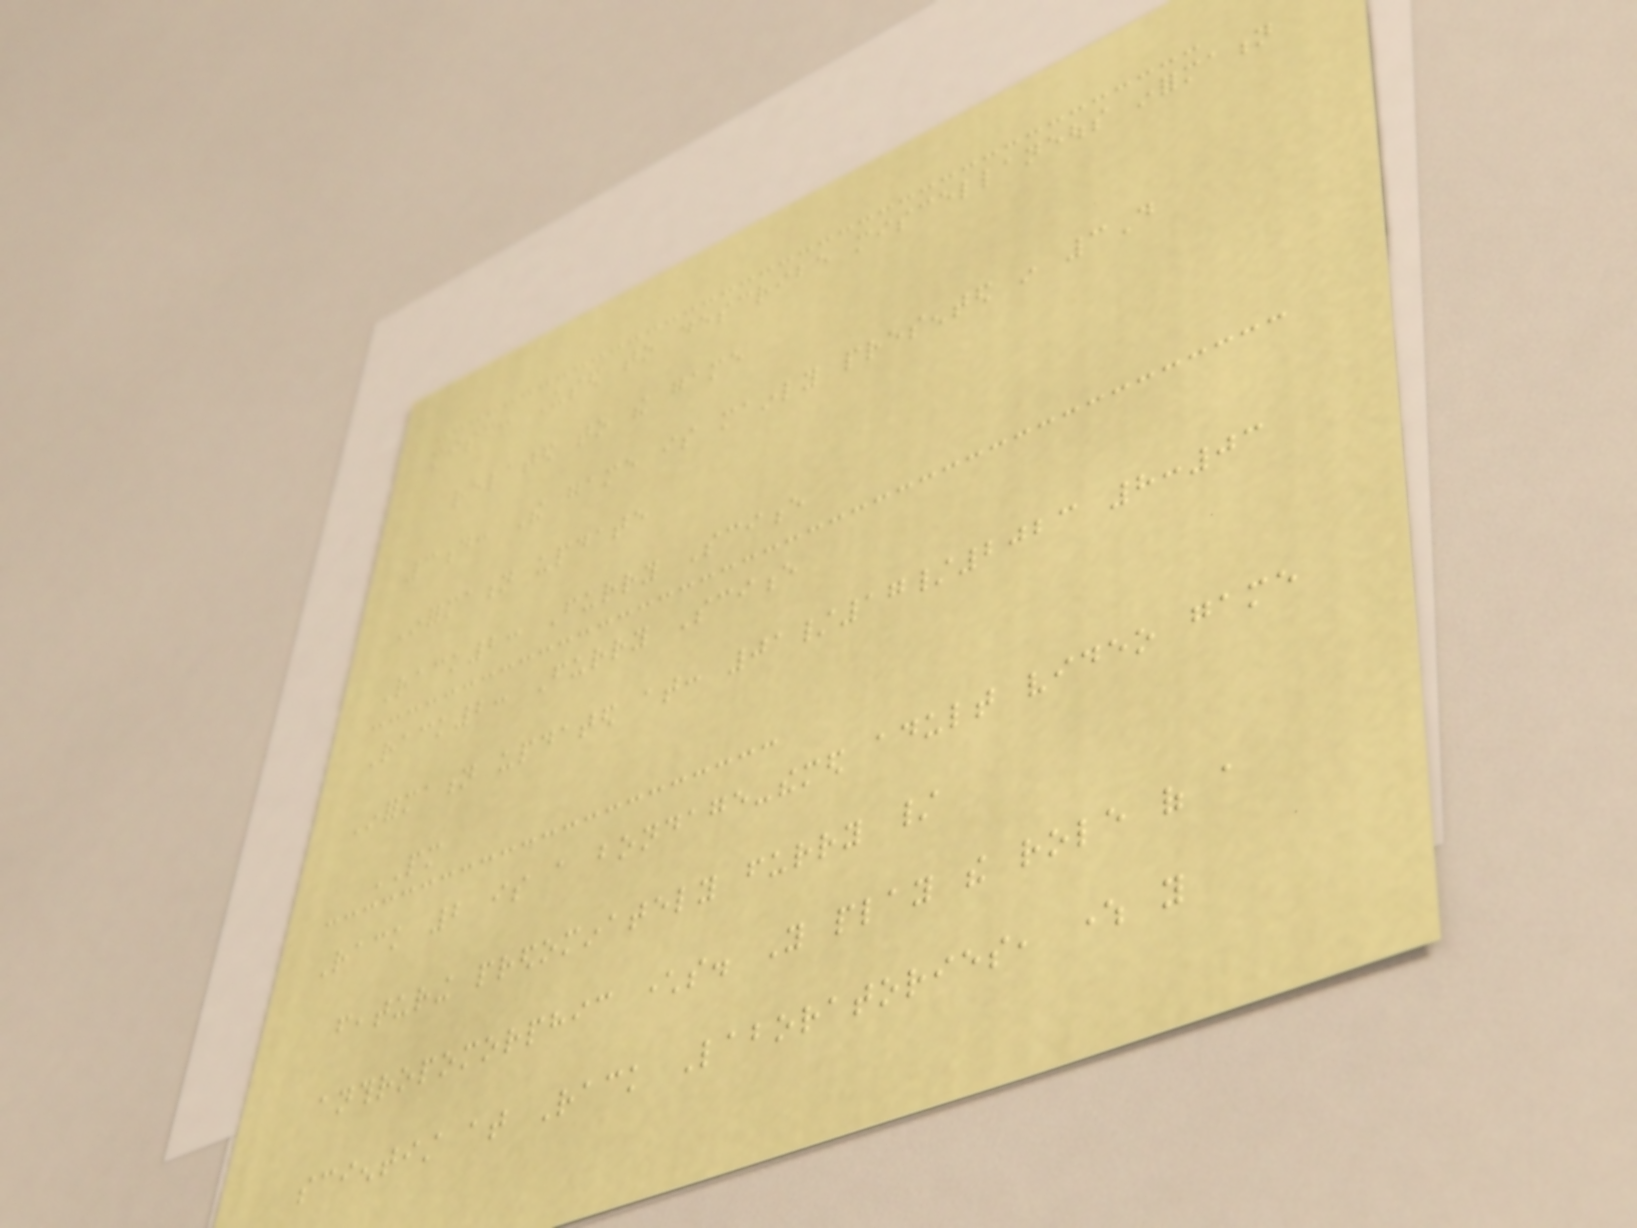misc: Used to describe miscellaneous information
related to the game
3d: The game is mainly presented in 3D
Information update
Rack2: Furry Science
Rack2: Furry Science
Information updated at: 01/17/2023 8:03
PM
Rack 2 is a bondage-themed adult video game
featuring predominately furry /
anthropomorphic characters. You play the role of a
scientist at Rack Laboratories, where you
